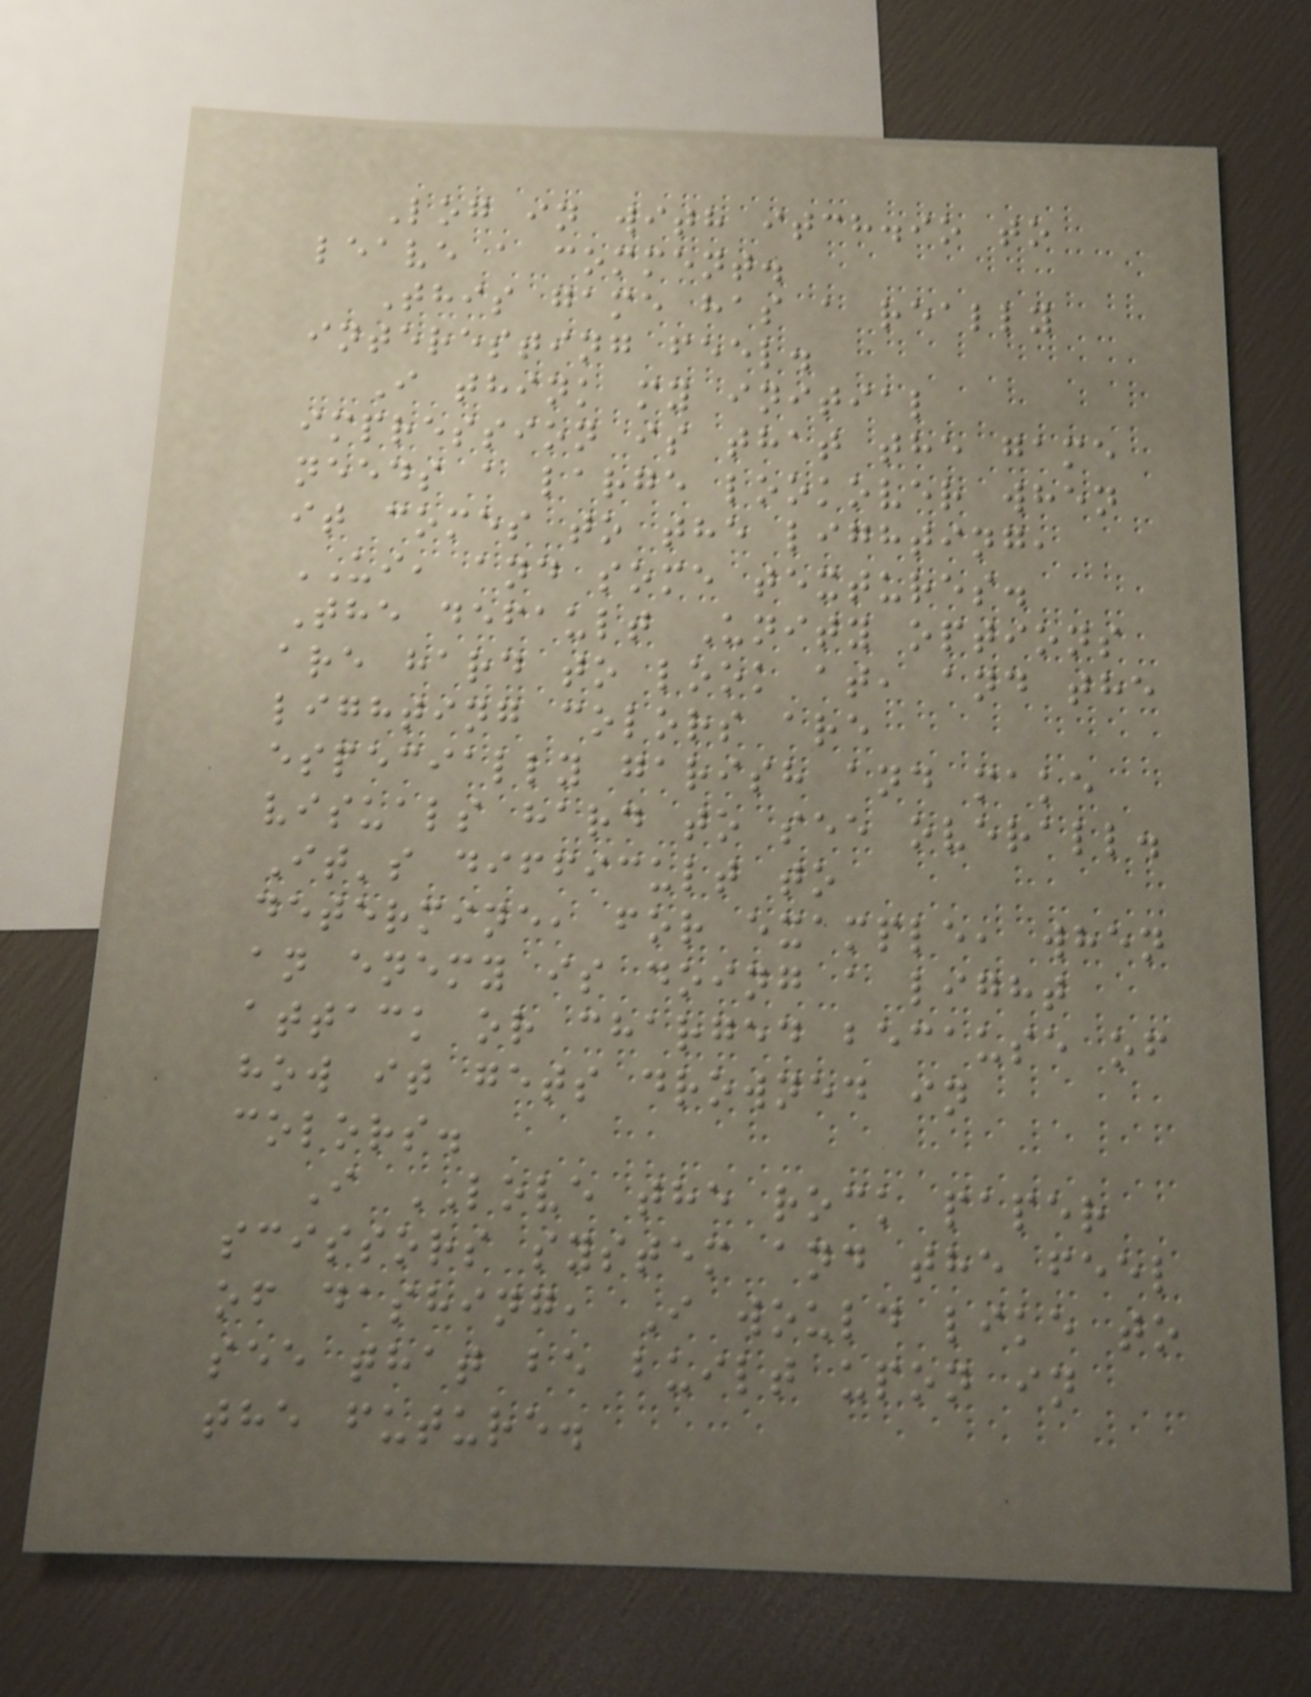Log in with itch.io to
leave a comment.
This game has a really
interesting feel.
I think my initial
impression is that the game
needs a large lookover when
it comes to the lighting,
UI, and some textures.
The default Unity options
are hard to look at, and the
lighting colors are
especially garish and make
visuals hard to see overall.
It's difficult to
determine, for example, when
an enemy is doing a light
attack or charged because of
how it gets drowned in
colors.
I LOVE the rock paper
scissors system and the feel
of dashing, I would like to
see that be built upon in
the future.
